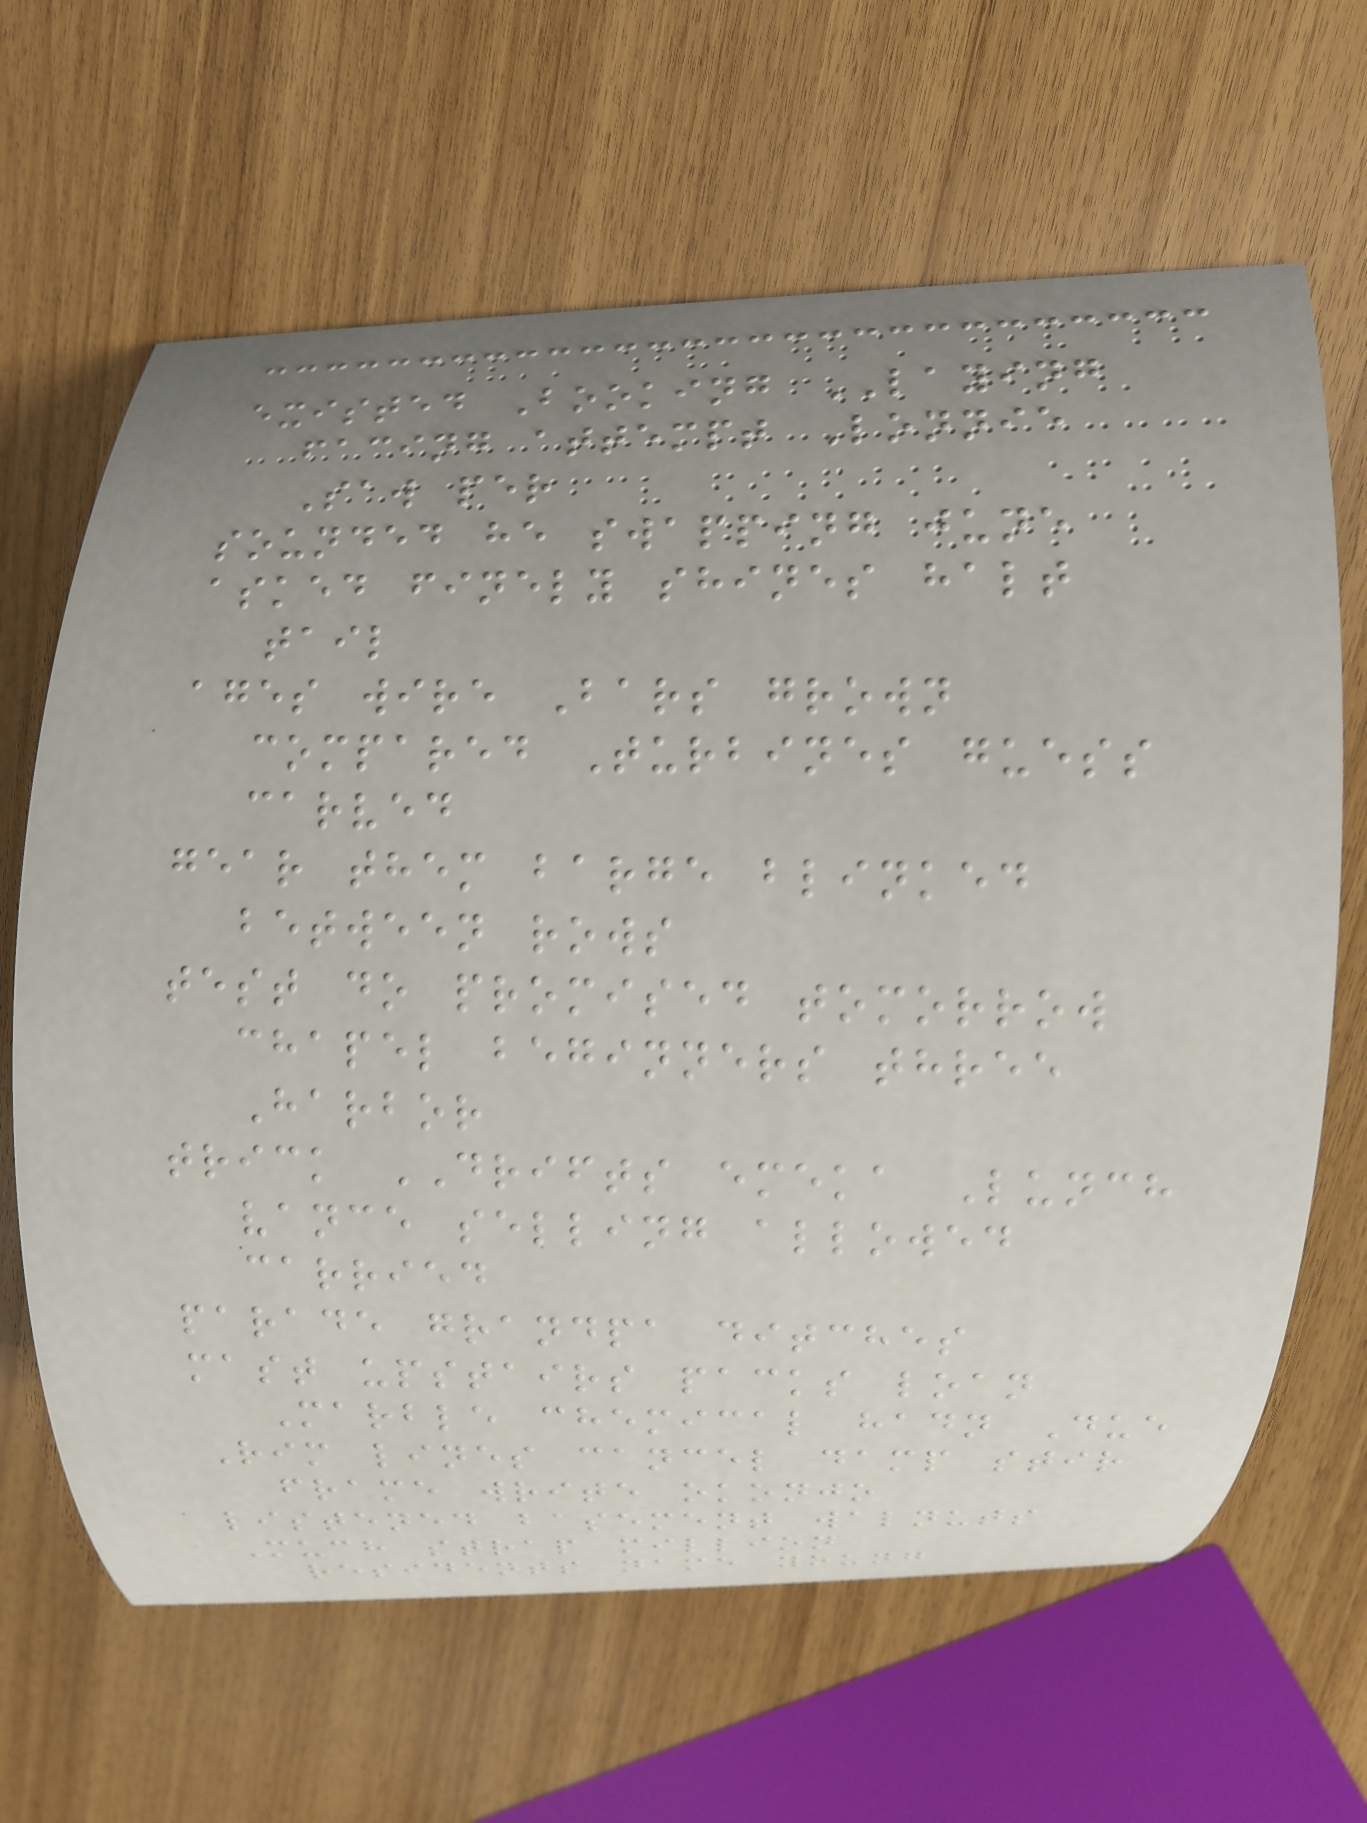existed Booking LAYING
facing attempt Lonnie
Saw per
sounded he swapping june
asked finely shines halt
tail
ages wire Bars grown
compared Turbines guess
carved
gear them barge blinked
between rows
test do promised tomorrow
chapel beginners three
Harbor
trick DRIFTS emeka Lunch
vance selling allowed
carried
parade grandpa ditches
mast upstairs packs loan
Marble chemical hadn Due
Rim lines cancel damp stir
frame write okonjo
listened basement walnuts
Much strap million
residents name young
